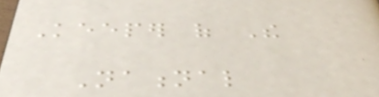Keeper of The
National
